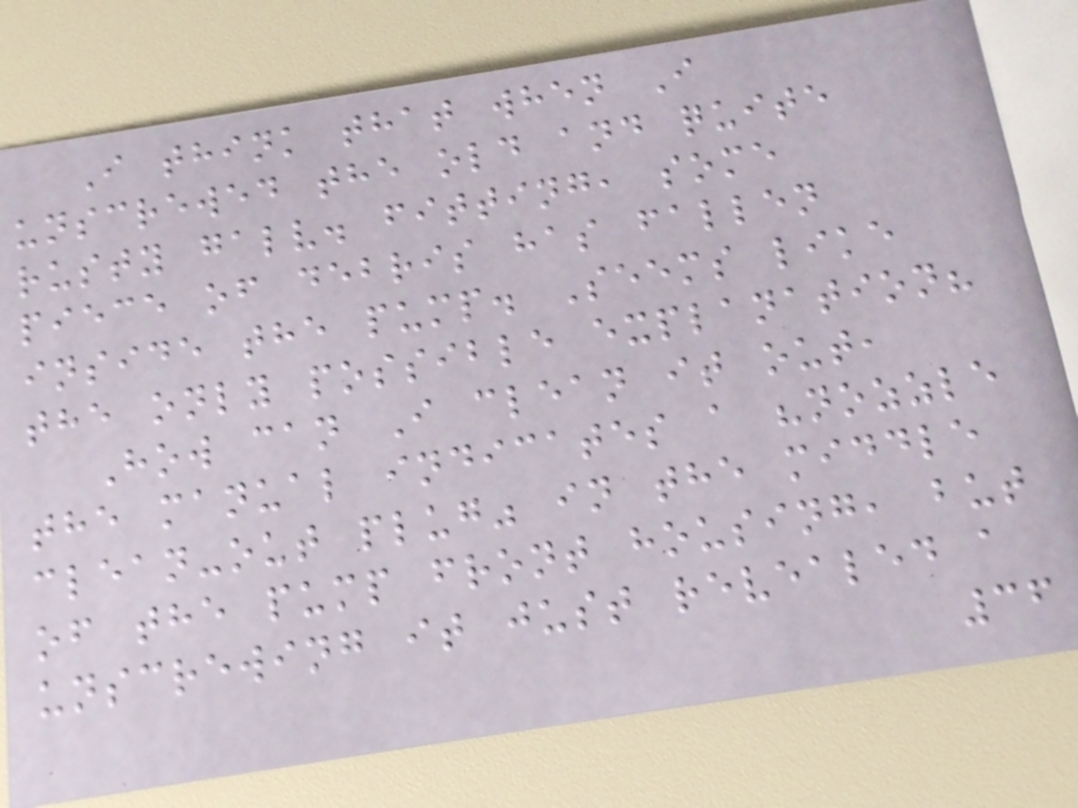I think that when I
unscrewed the old and quite
rusty galv. fitting, some
piece of debris has fallen
inside the pump. Seems like
the only possible explanation?
How can I clean it out,
the manual indicates a "nozzle
clean-out plug" in the middle
of the pump front housing, but
unscrewing it just revealed a
36
